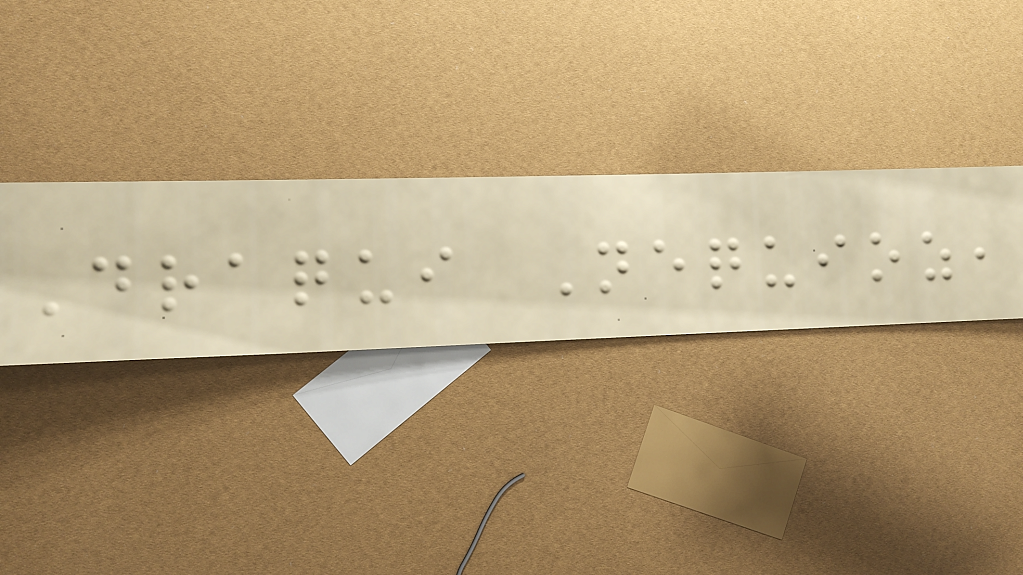Draqui Nequioz,
